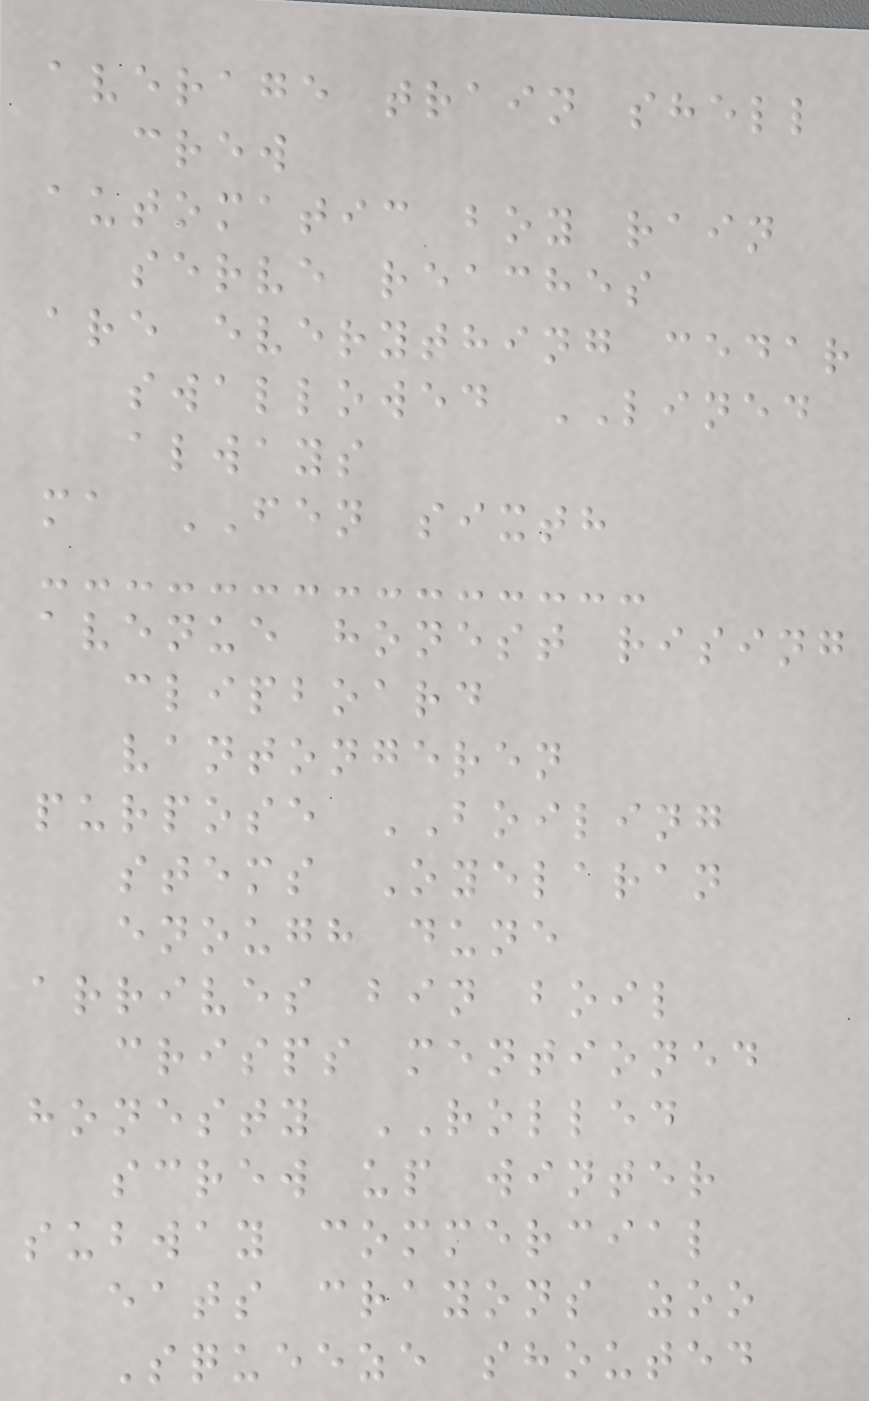average train shell
crew
automatic boy rain
serve reaches
are everything cedar
swallowed LINED
always
ma FEN sixth
avenue honest rising
clipboard
vantongeren
purpose BOILING
stems Oyelaran
enough dune
arrives bin boil
crisps mentioned
honesty ROLLED
screw up winter
subway commercial
eats crayons zoo
Squeeze shouted
